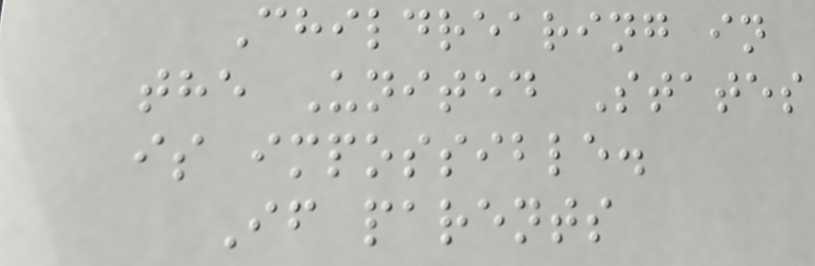Childrearing in
the United States
is impossible.
If parents
